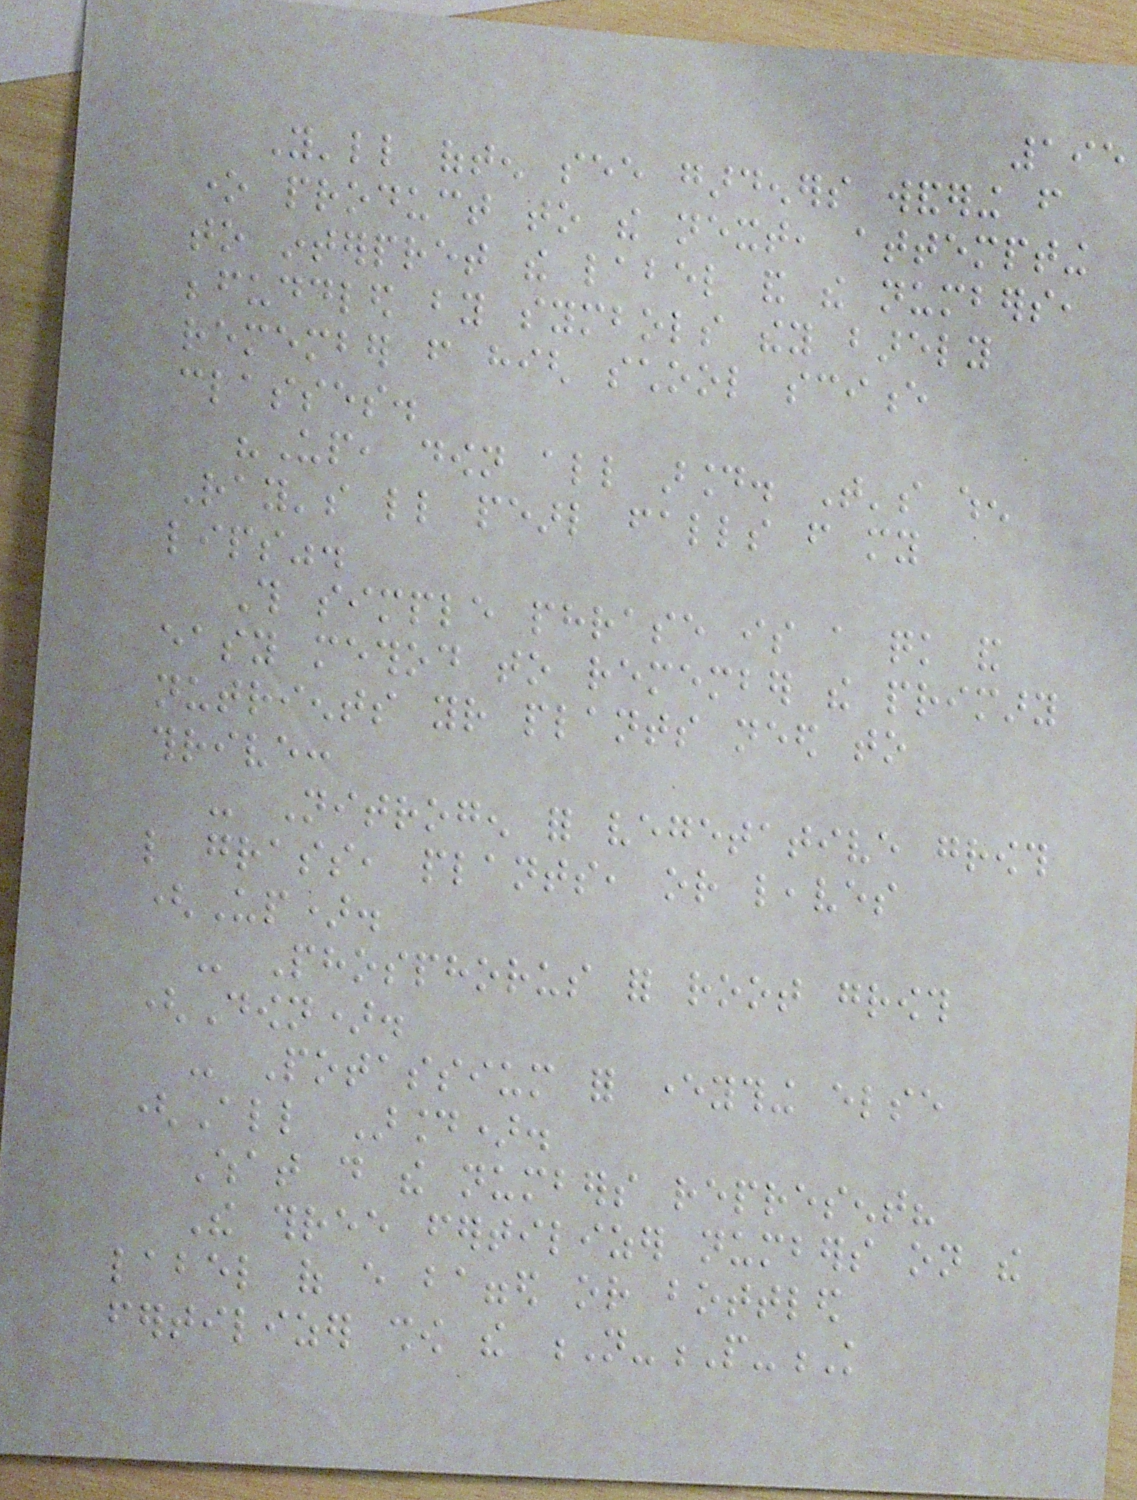195
You'll often see gardeners wandering from
one product to the next, attempting
to interpret the label and the numbers,
befuddled by symbols they barely
remember from high school science
classes.
"Up, down all around. That's when
Ray's little pearl falls from my
lips".
This simple phrase is a quick and
easy method to remember the primary
nutrients your plants need to
thrive:
- Nitrogen for vegetative growth
like grass, plants, or leaves
(Up).
- Phosphorus for root growth
(Down).
- Potassium for everything else
(All Around).
What do the numbers represent?
The three fertilizer numbers on the
label of every bagged or bottled
fertilizer show the N-P-K
